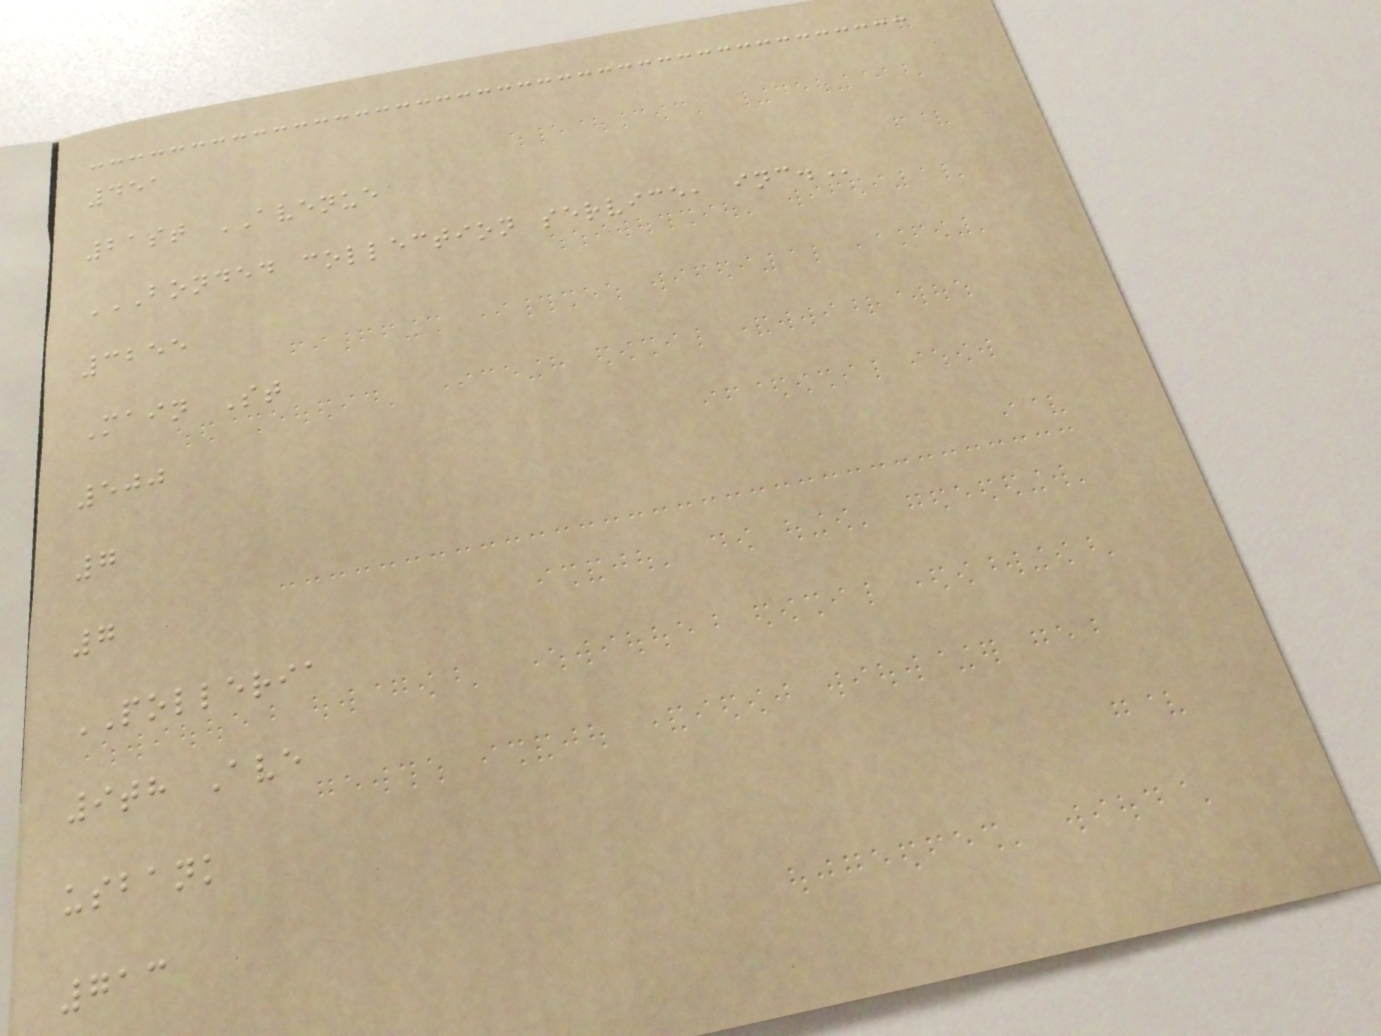451
21st AVENUE
BONDED COLLECTION SERVICE, INC.
3255
Main St
500
7
7
POLLERIA
9th Ave
usbank
713
